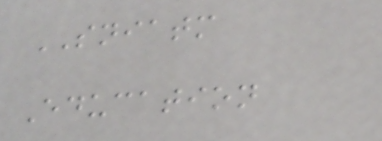SNIATM
Education
